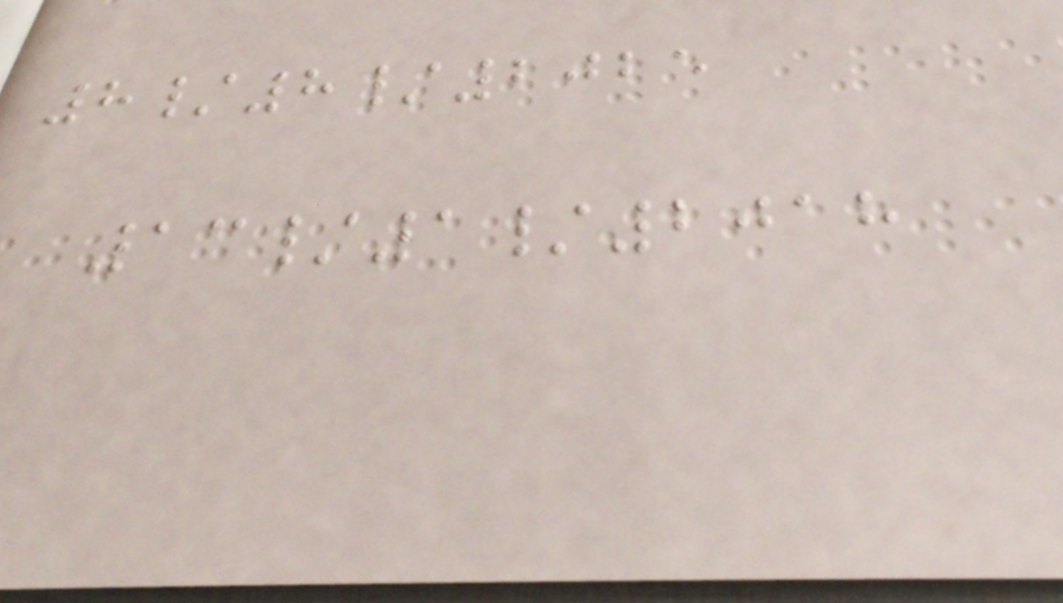8/8/2025
13/1/2018
